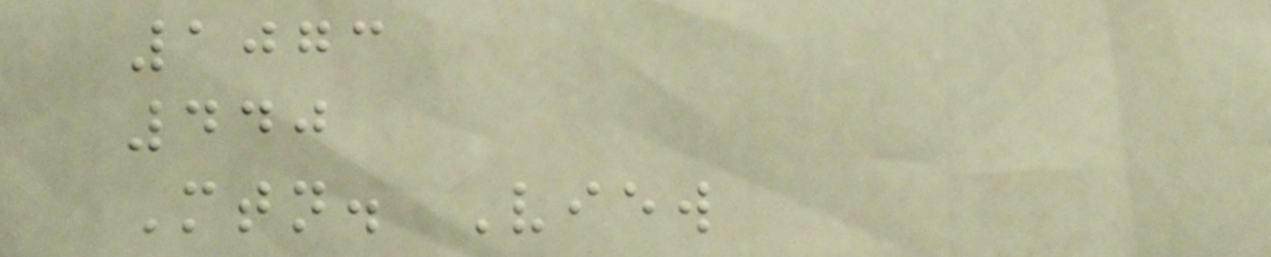1073
440
Mtn. View
